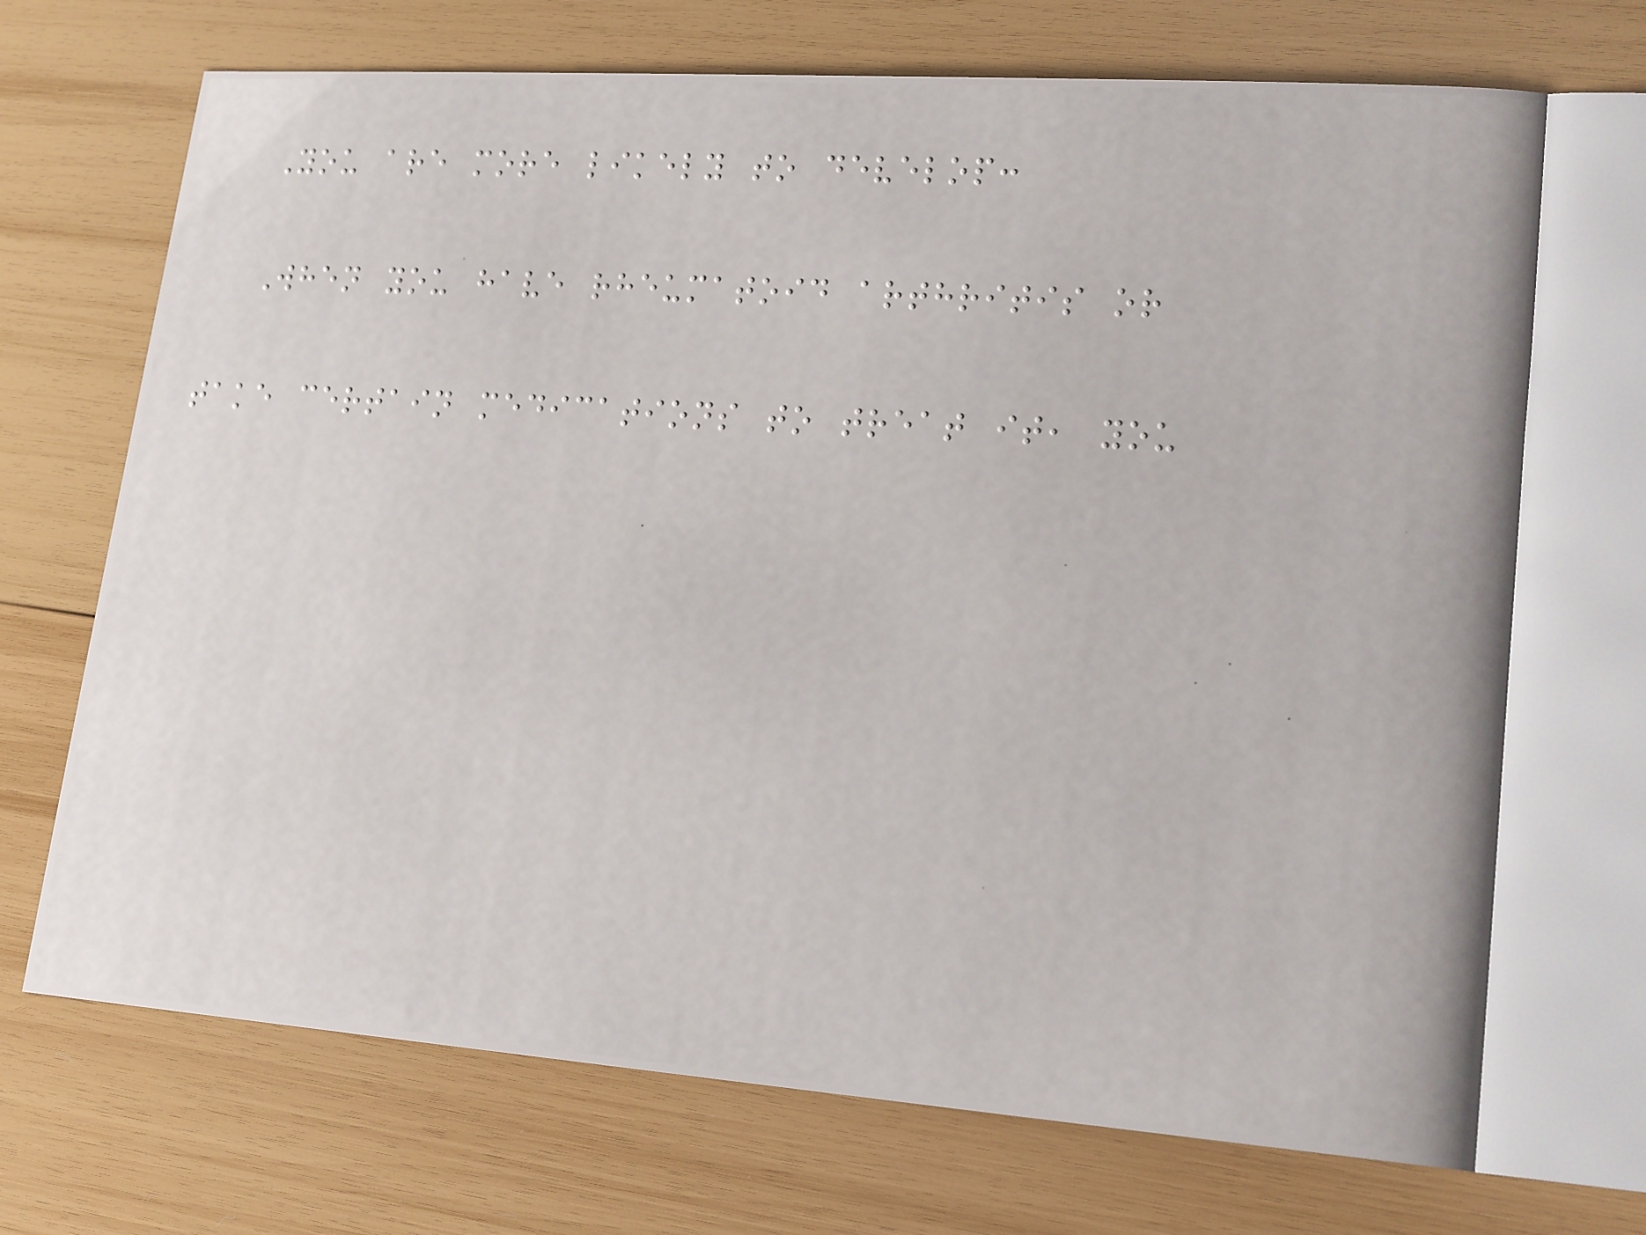You are more likely to develop:
When you have rheumatoid arthritis or
take certain medications to treat it, you
